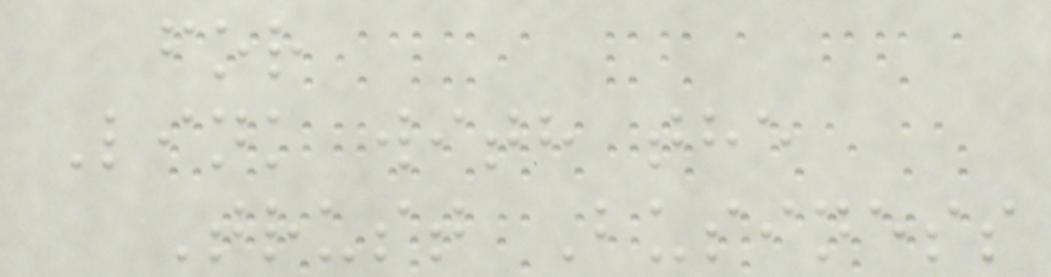for
Link with the
Trust Business
